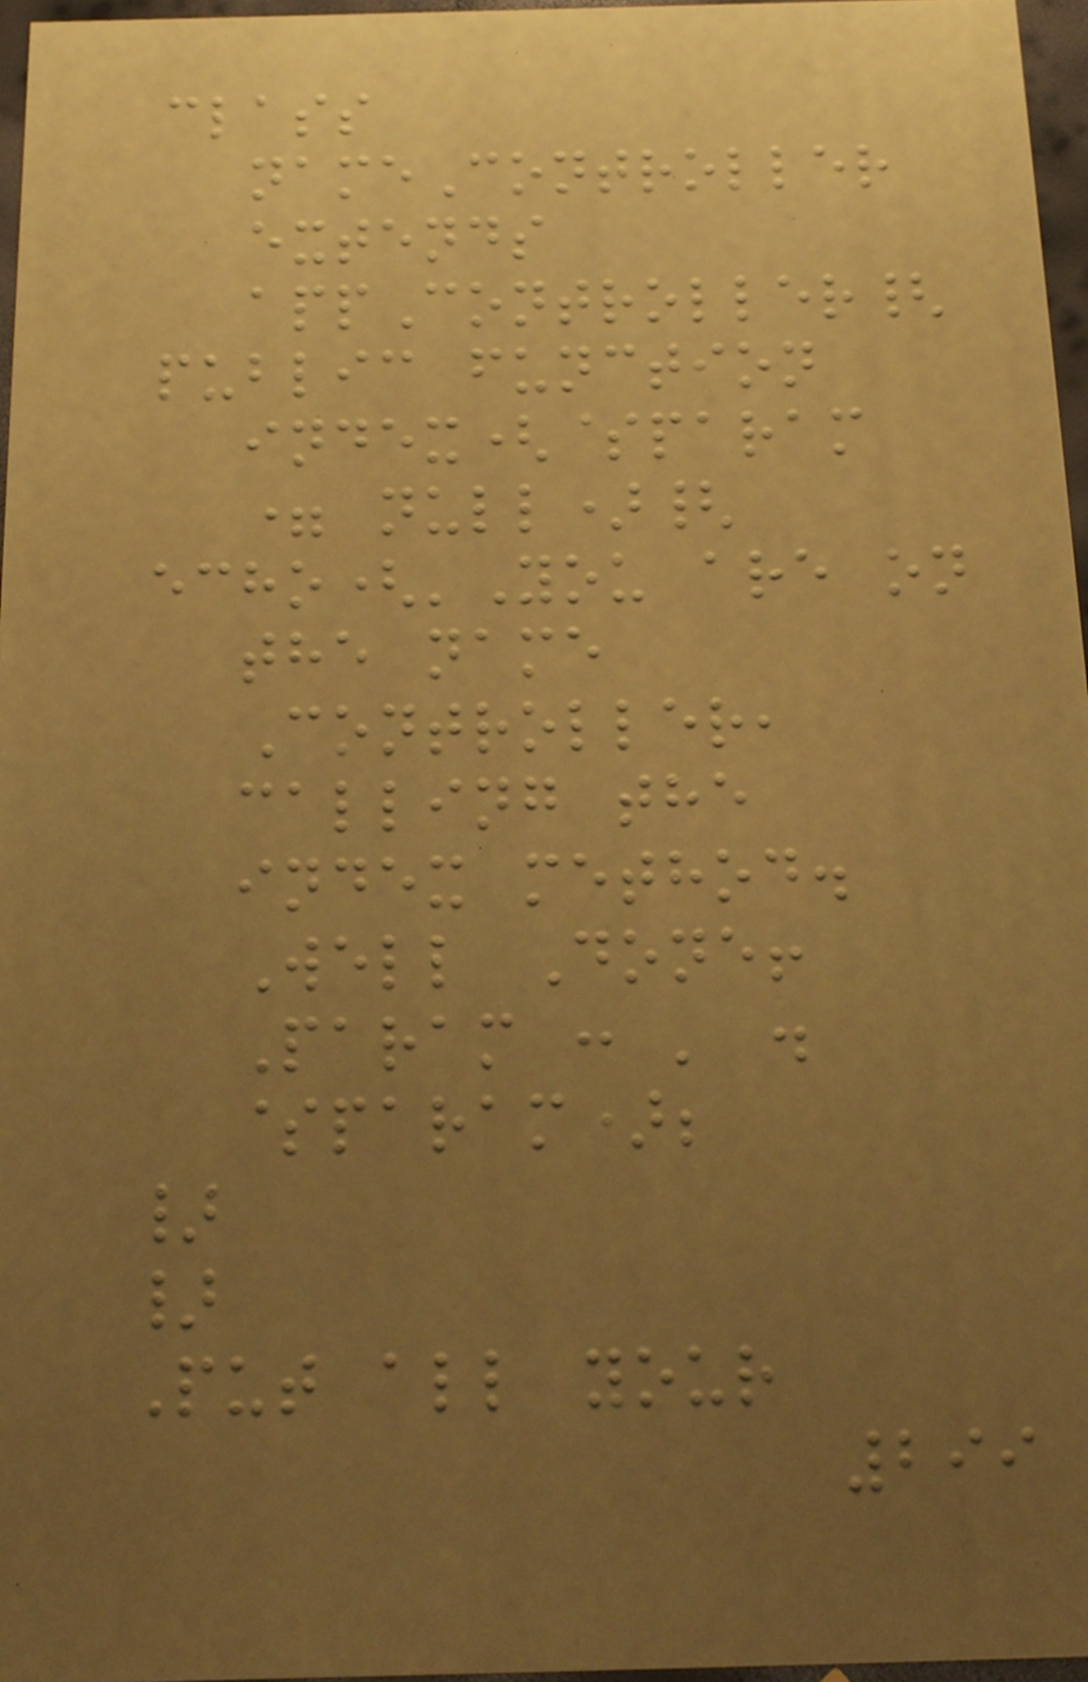class
nameController
extends
appController{
public function
index($param
= null){
echo('You are on
the name
Controller,
calling the
index method.
Well Done!
Param : ' .
$param);
}
}
Put all your
299
